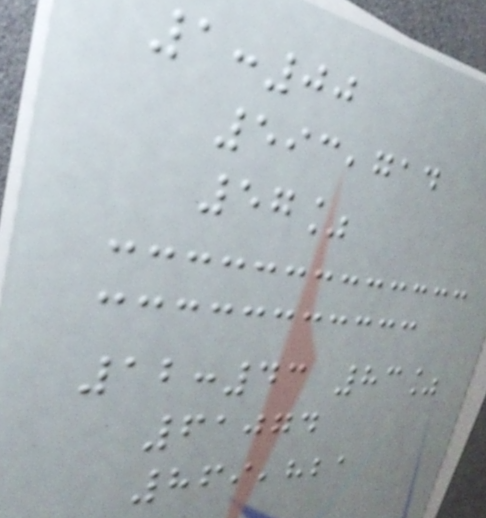1:00
593,714
57%
12:43 83%
61074
869,821
